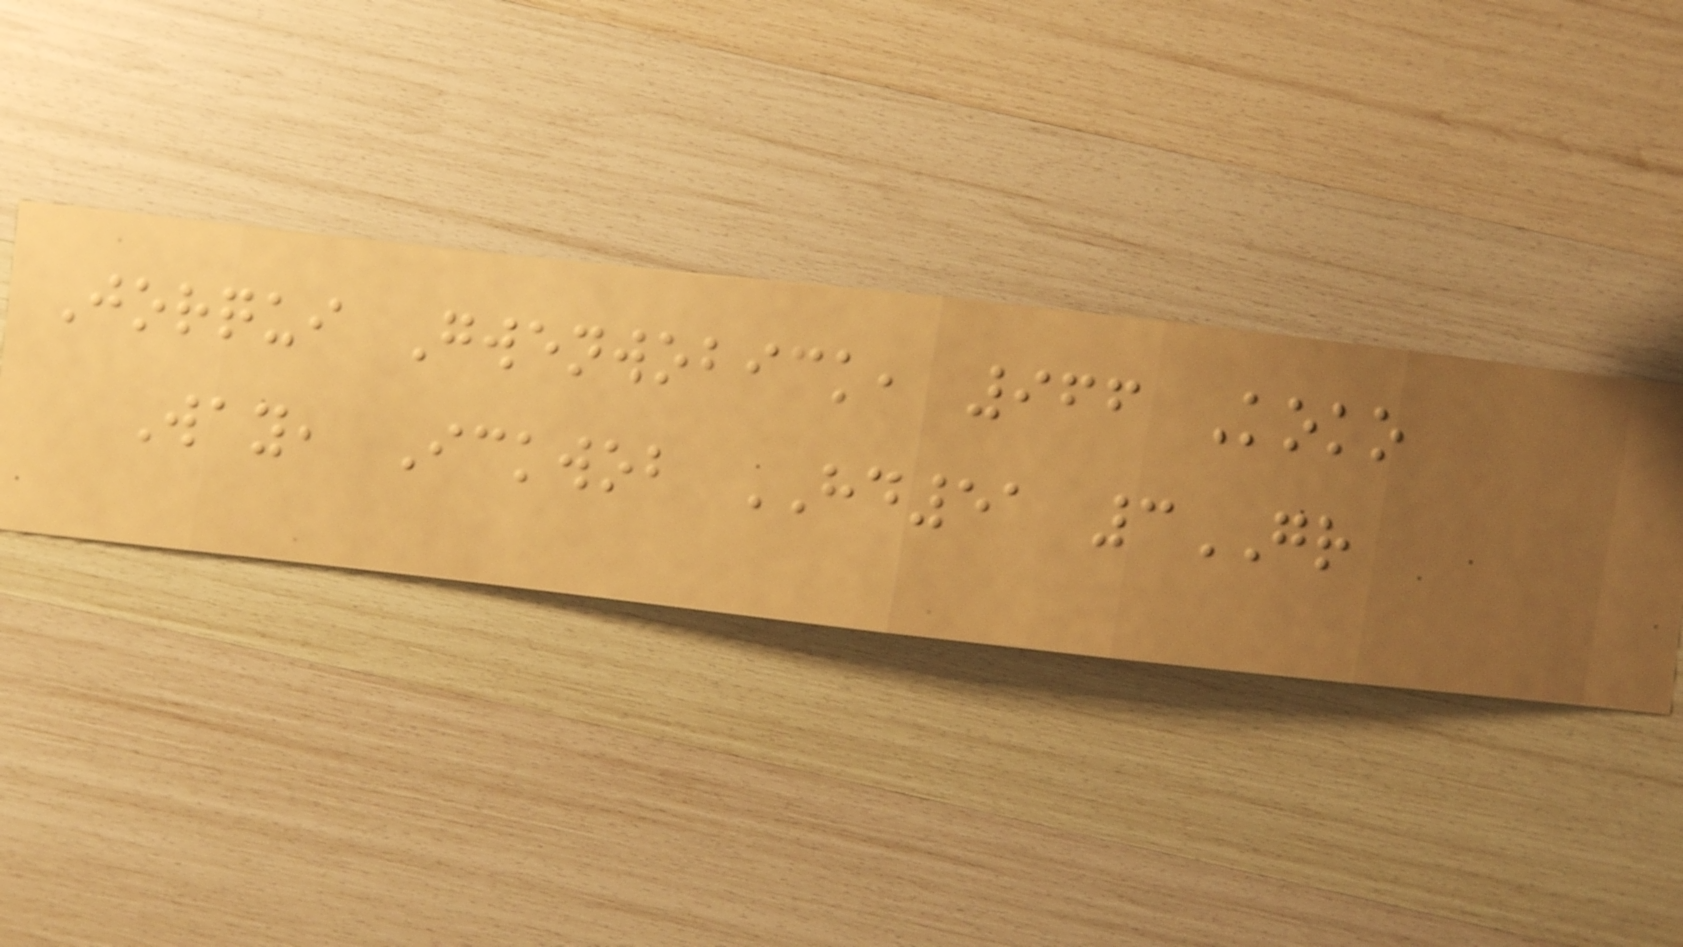Jorqui Gwenwobick, 966 Koko
Way, Ickwob HD51 3GR
